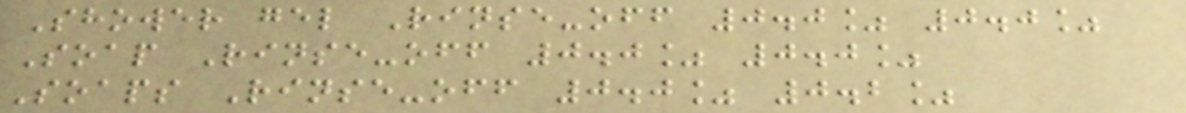Shower gel Rinse-off 0.0% 0.0%
Soap Rinse-off 0.0% 0.0%
Soaps Rinse-off 0.0% 0.2%
